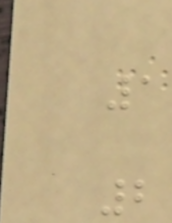1
2
